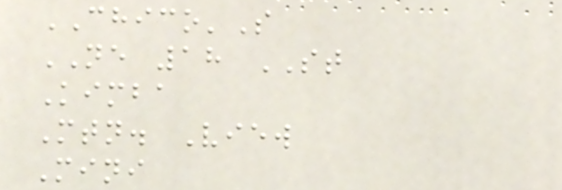CHICO'S
NE 18 ST
Kimba
Mtn. View
Mini
